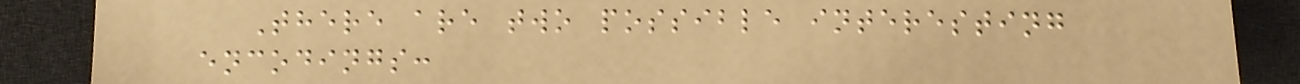There are two possible interesting
encodings:
